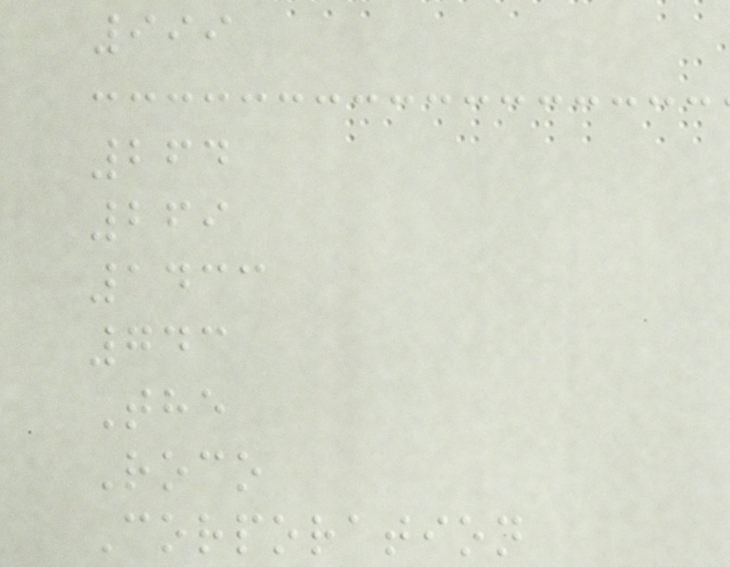999
264
269
1433
743
The
Roco
Corporation
